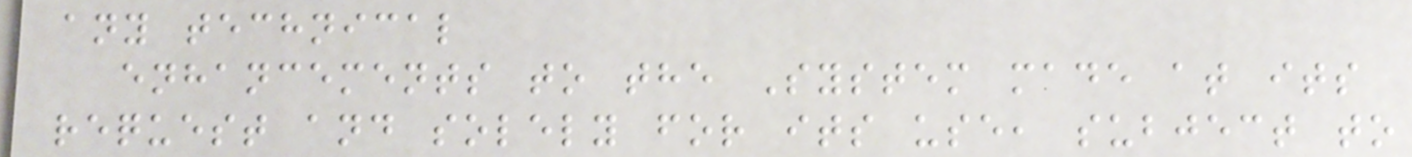any technical
enhancements to the System made at its
request and solely for its use, subject to
